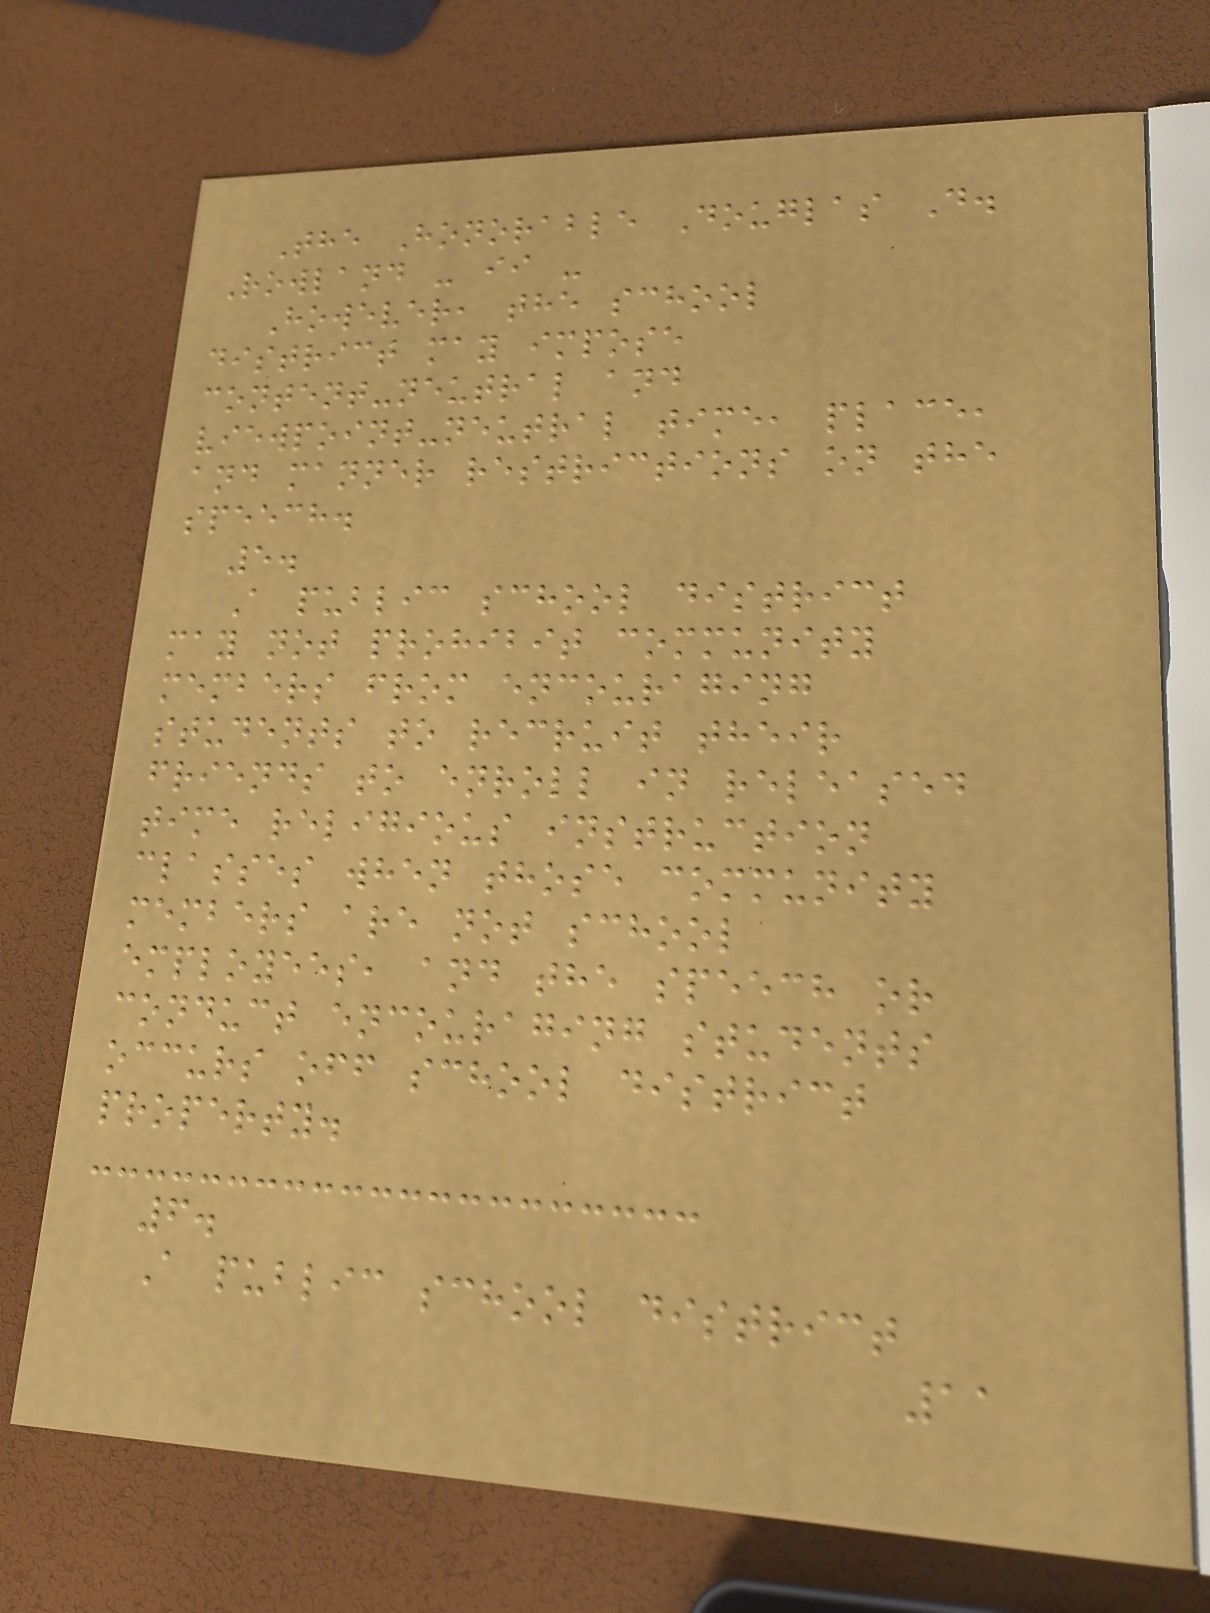The Honorable Douglas D.
Rowland - ii -
However, the school
district may impose
content-neutral and
viewpoint-neutral time, place,
and manner restrictions on the
speech.
5.
A public school district
may not prohibit community
members from encouraging
students to recruit their
friends to enroll in released
time religious instruction
classes when those community
members are not school
employees, and the speech or
conduct encouraging students
occurs off school district
property.
6.
A public school district
11
